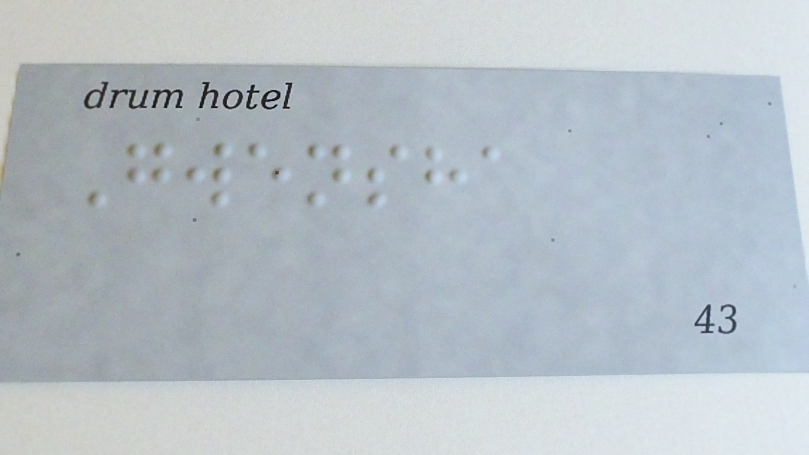Gwensha
